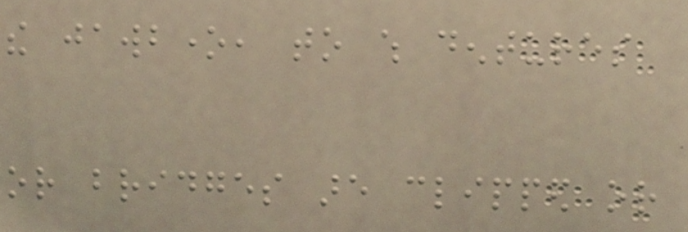the jawbone, to which dentures
or bridges are clipped or
